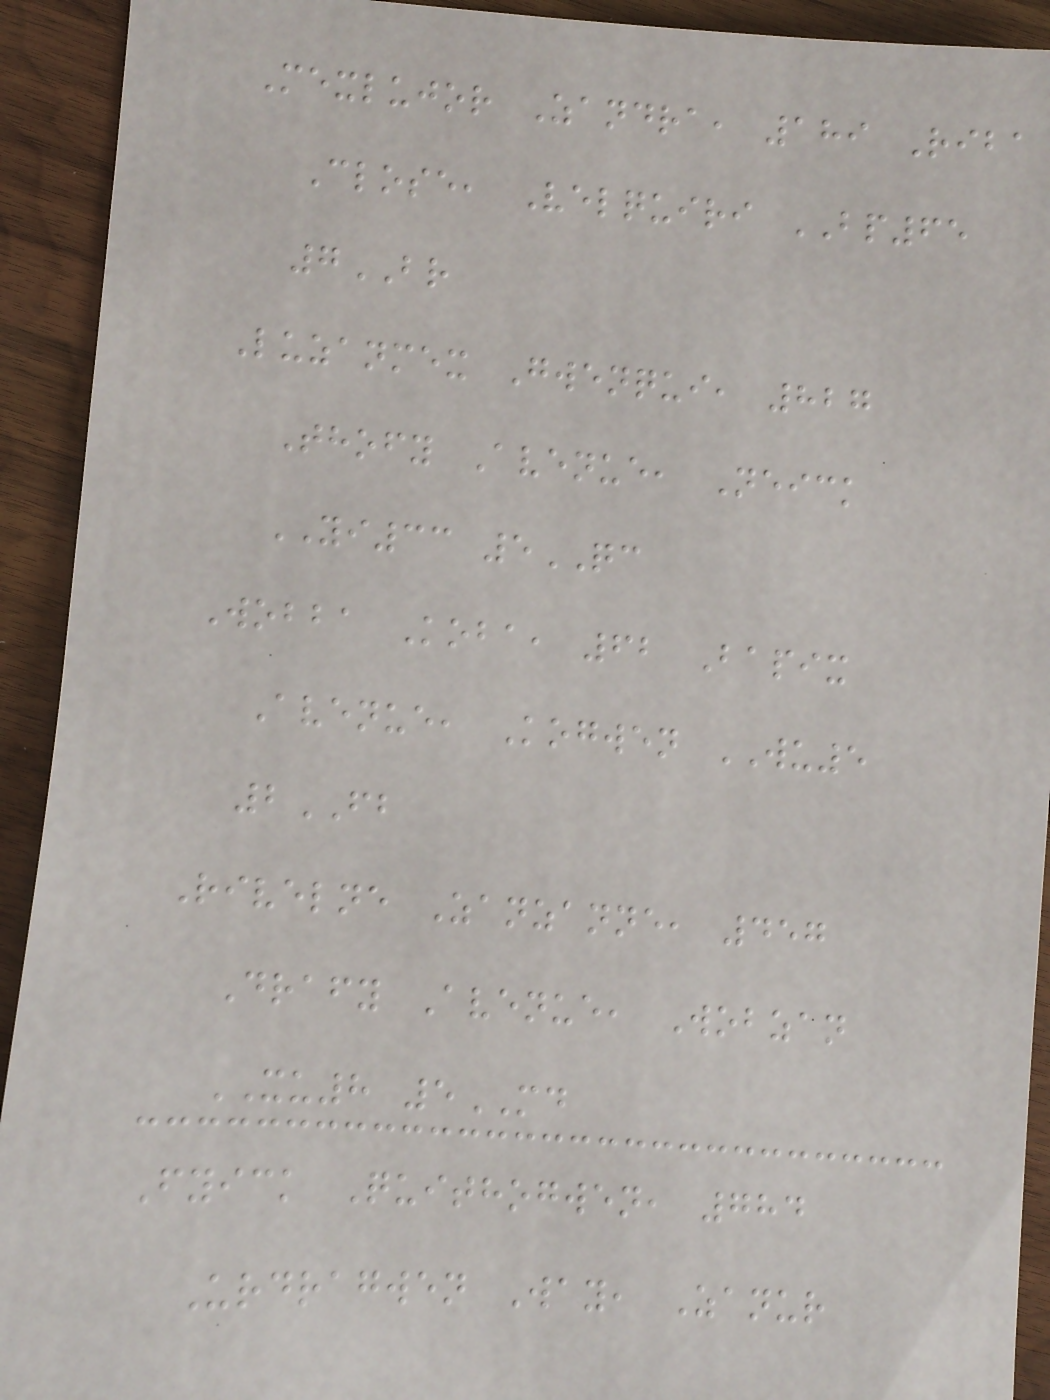Mexlujor Zandra, 189 Riba
Close, Velquiri BP65
7BR
Luzanmex Gwenqui, 827
Thofy Avenue, Neick
YI33 5QC
Wobba Koba, 62 Bapix
Avenue, Kogwen WU5
2FB
Rivelne Zanzanne, 457
Drafy Avenue, Wobzan
XU8 5MD
Fyick Quithogwen, 784
Urdragwen Way, Zanur
